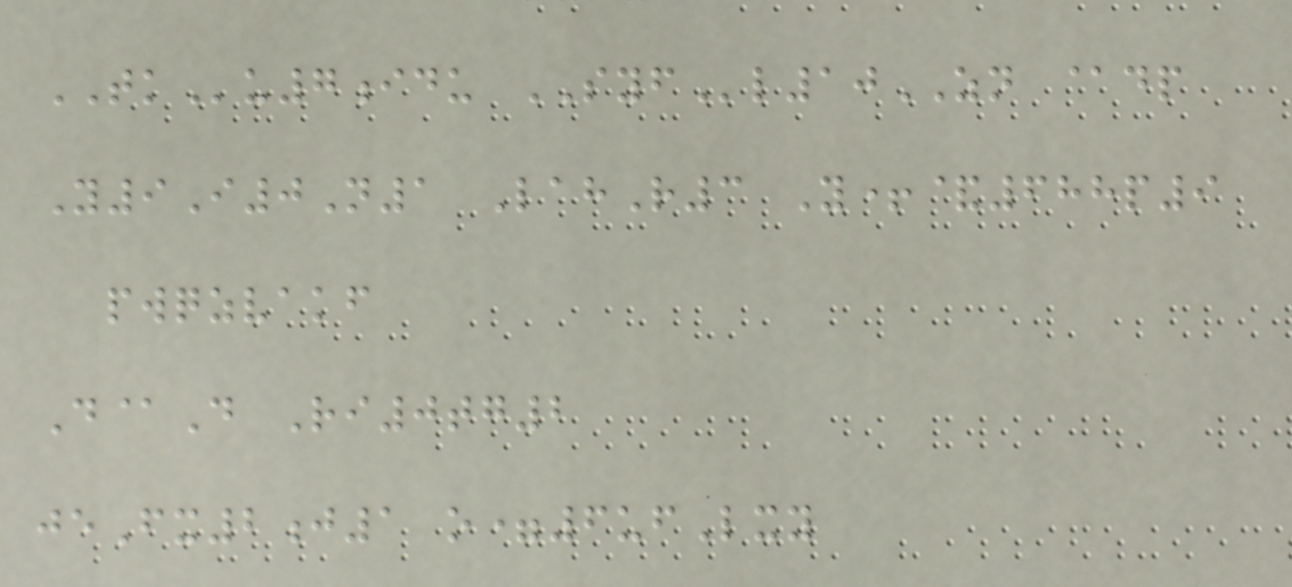TKu7idu SYFl10ZN @dp
Y9I0N1 LahR3 Y+&688p9
pwqzvakf
D@D Ri0tg2
jeFx2j1 o=6ufLxy
